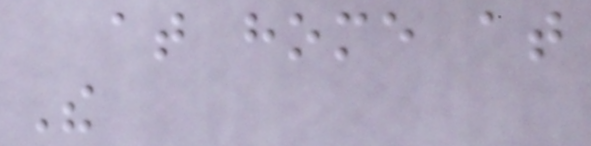at home at
The
